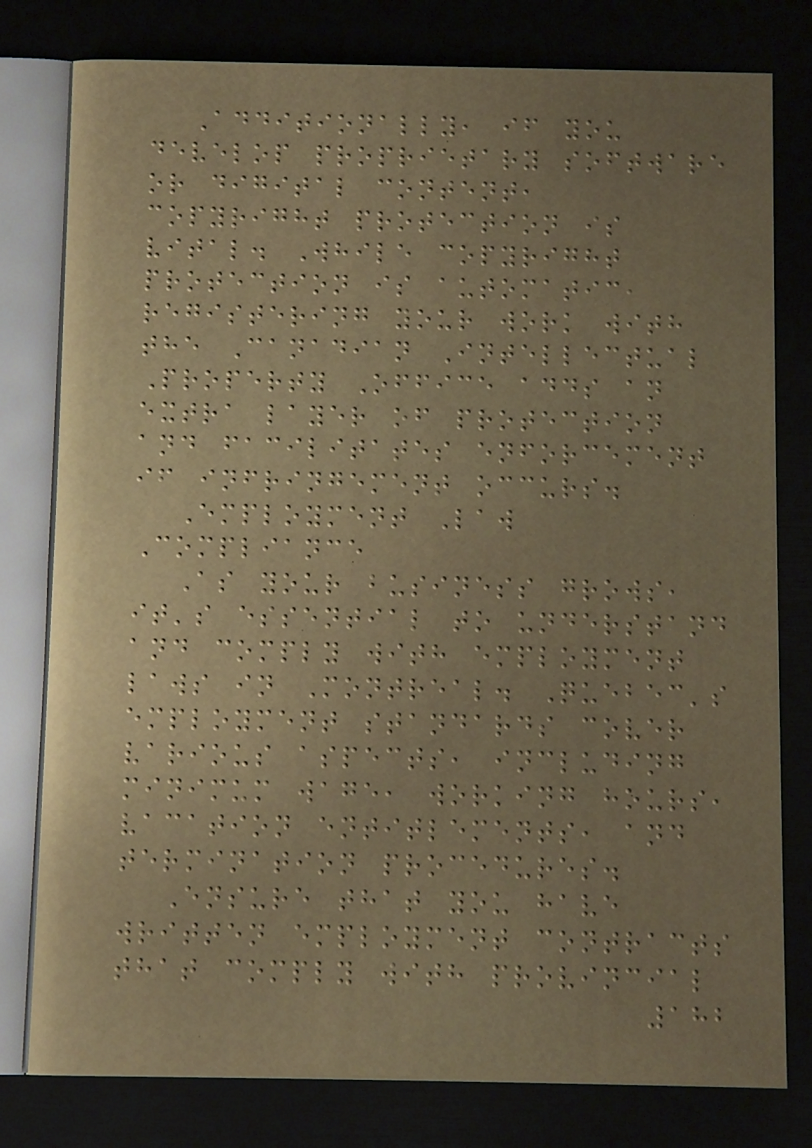Additionally, if you
develop proprietary software
or digital content,
copyright protection is
vital. While copyright
protection is automatic,
registering your work with
the Canadian Intellectual
Property Office adds an
extra layer of protection
and facilitates enforcement
if infringement occurs.
Employment Law
Compliance
As your business grows,
it's essential to understand
and comply with employment
laws in Montreal. Quebec's
employment standards cover
various aspects, including
minimum wage, working hours,
vacation entitlements, and
termination procedures.
Ensure that you have
written employment contracts
that comply with provincial
182
